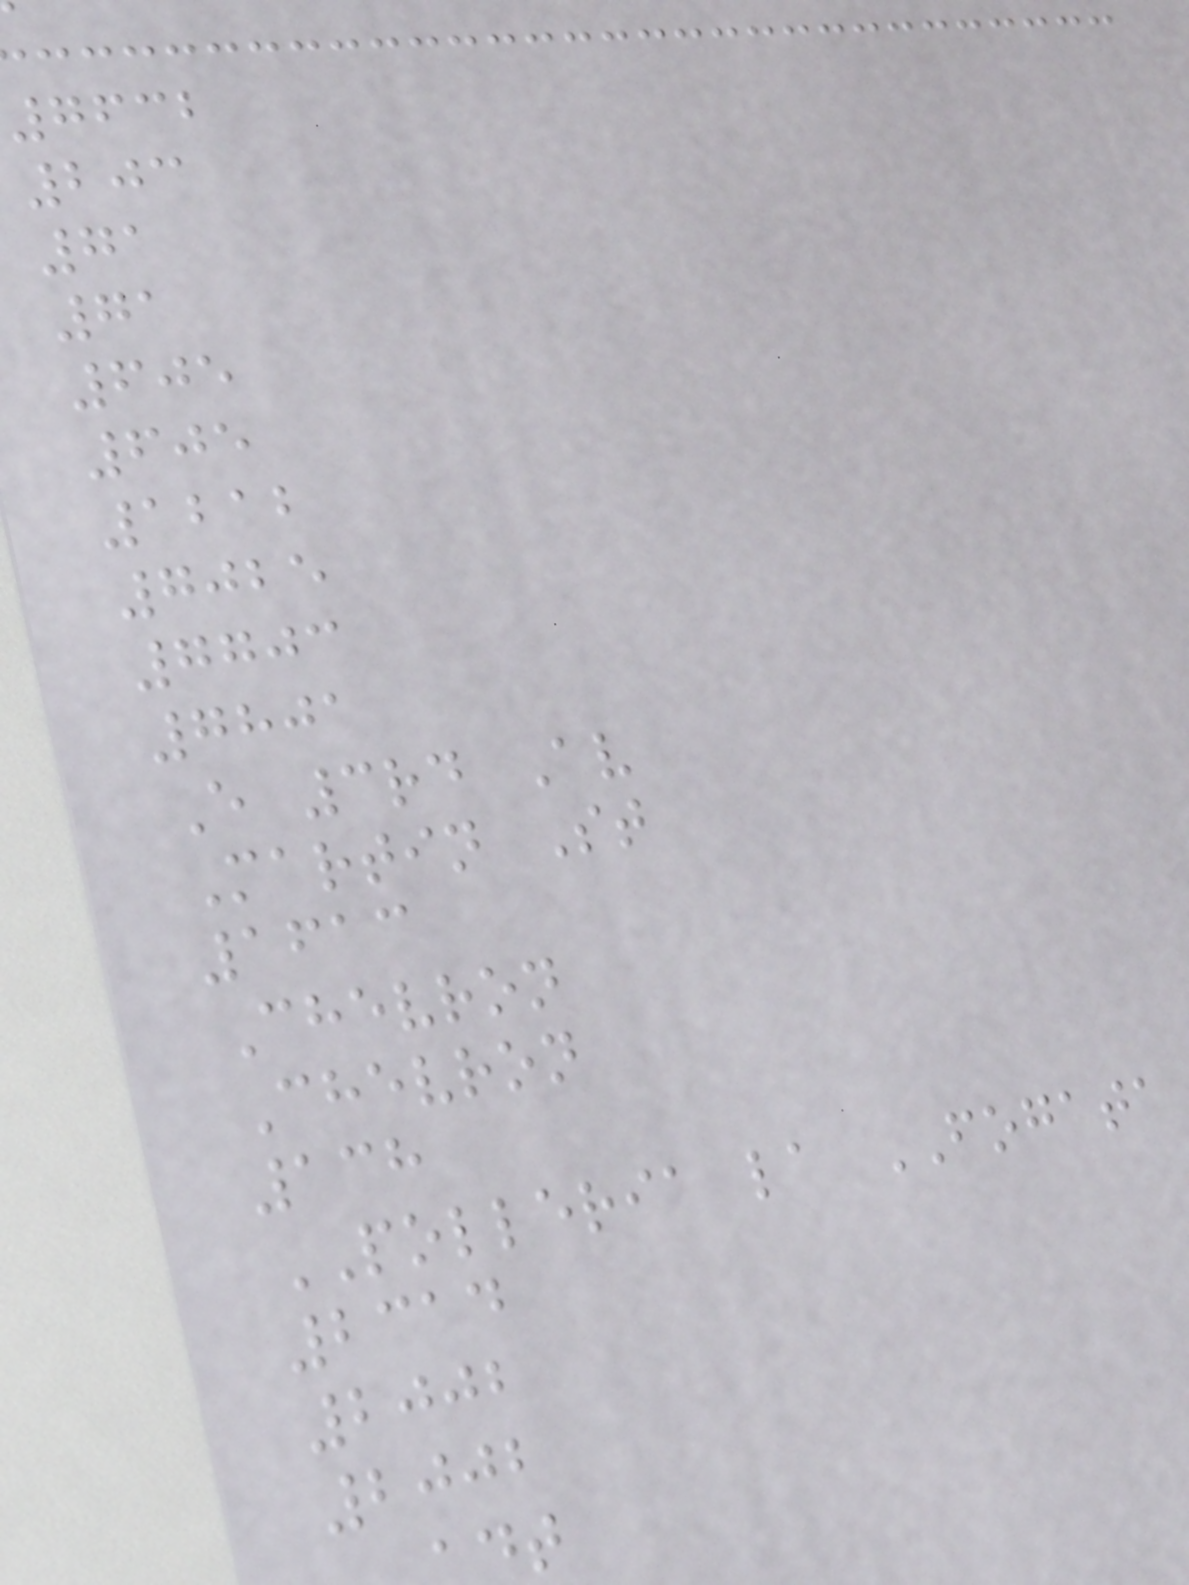7632
203
71
71
605
605
1212
7025
7703
7801
E 3rd Av
Martin St
1613
Chevron
Chevron
138
POLLERIA la FOGATA
2314
2002
2002
